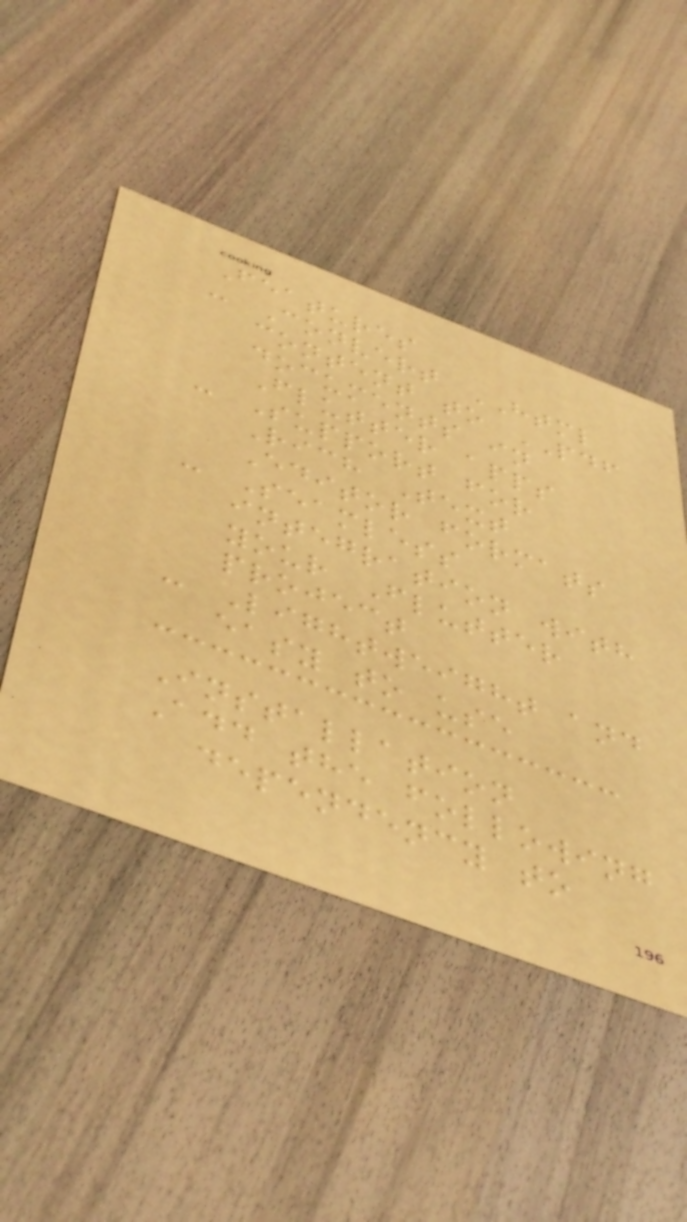Features
- Convert HTML
content to PDF
documents in
Flutter apps
- Support for
Rich Text
Editor formats
- Seamless
integration with
your Flutter
project
- Lightweight and
easy to use
Installation
Add the following
dependency to
